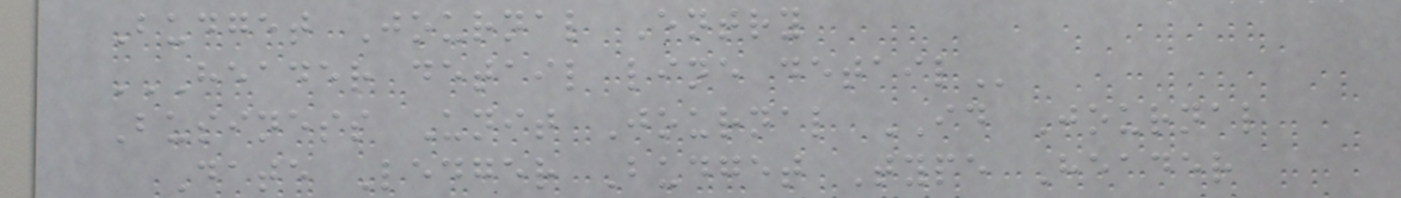Budget Journal Entry
HEADER DETAIL LINE DETAIL
Business Unit Journal ID Journal
Date Ledger Budget Type Header
